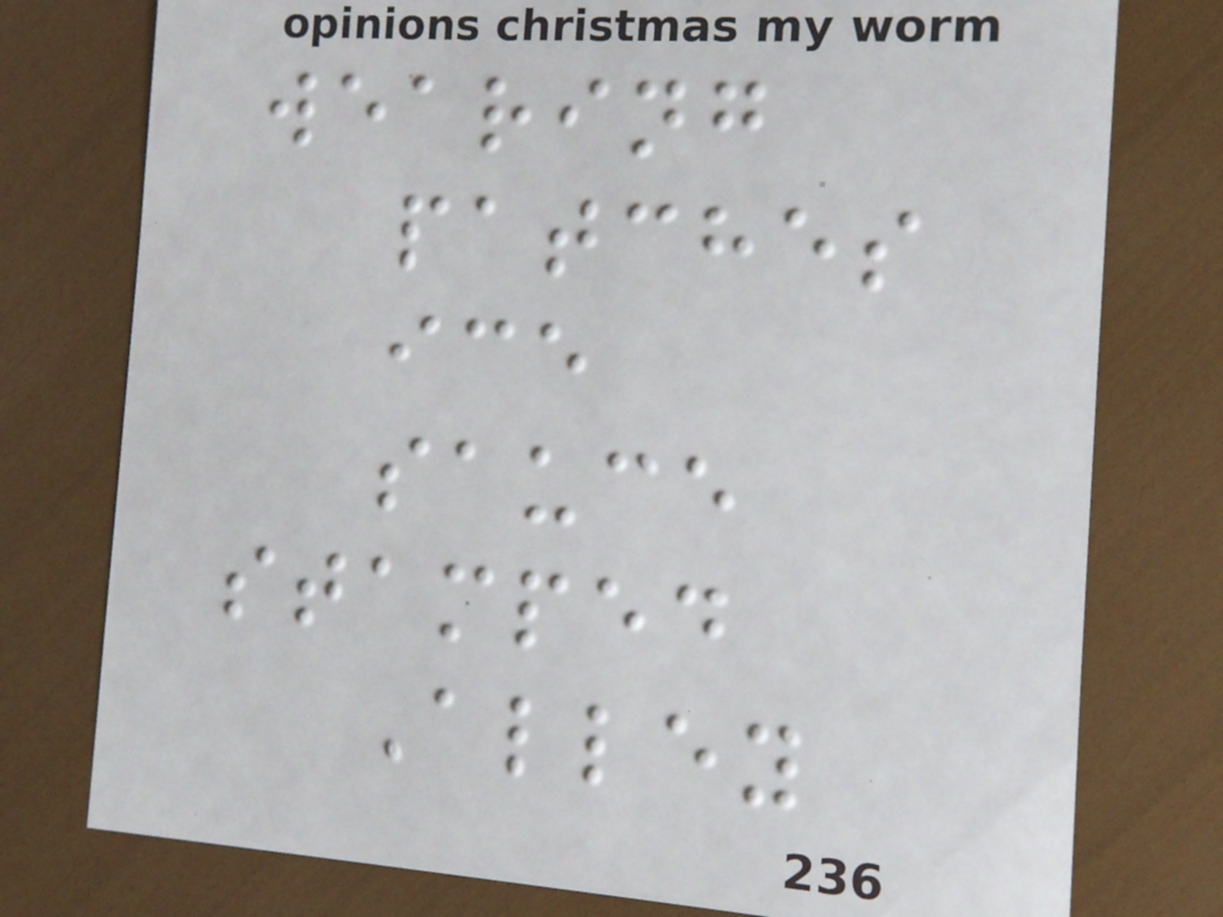wearing
patches
ice
sauce
stamped
Alley
